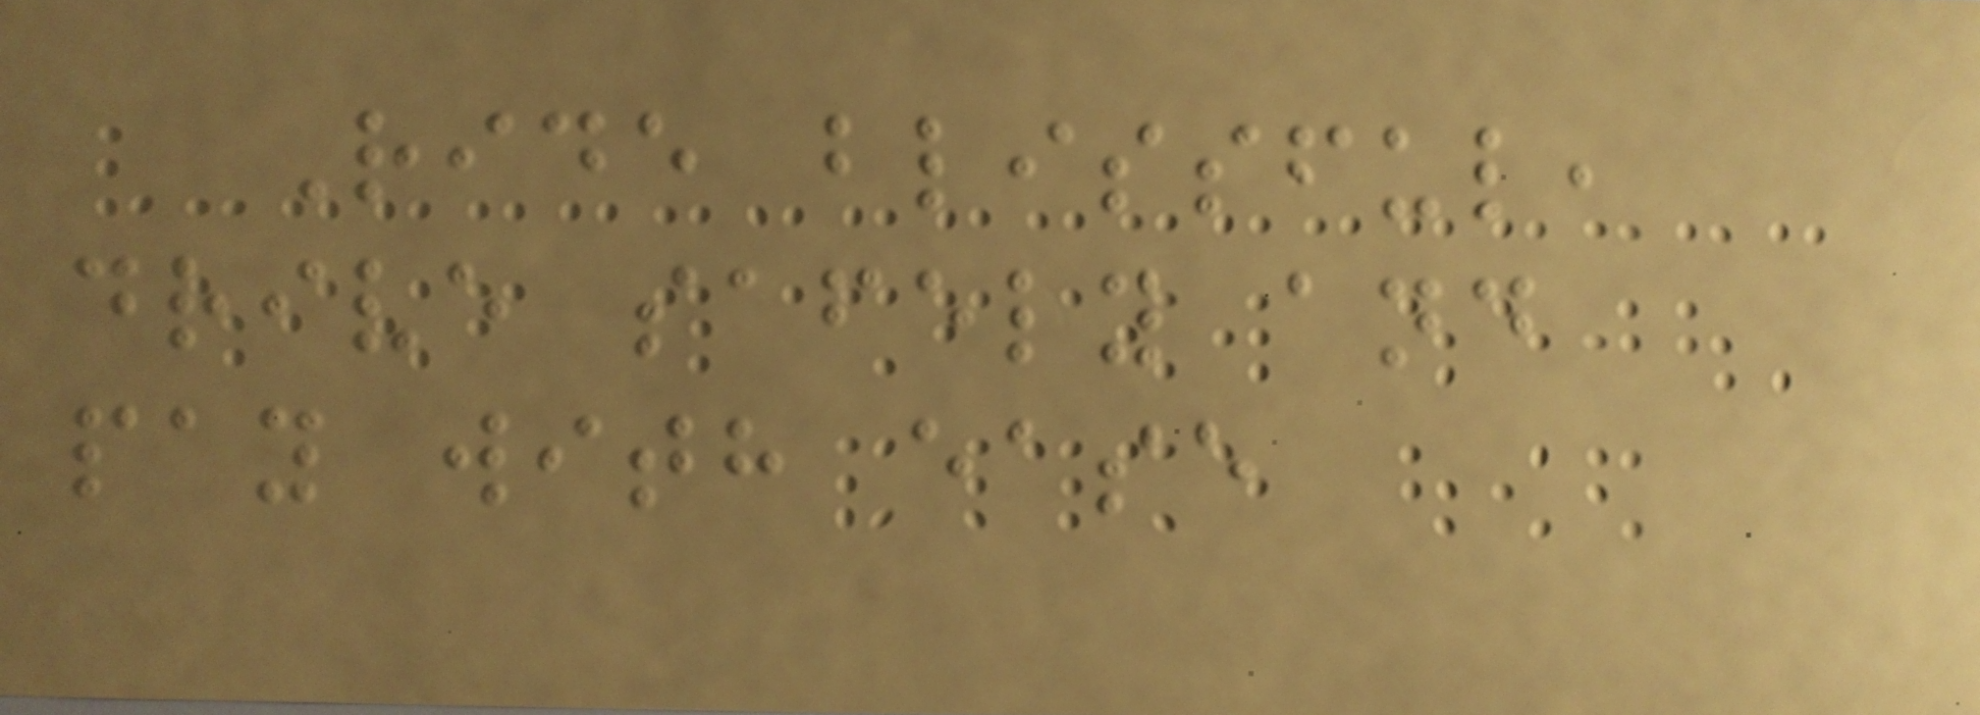Ride blissful,
drive safely and
pay with ease
